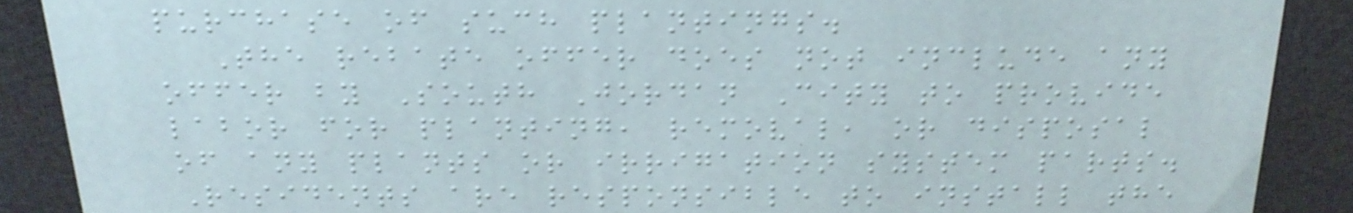purchase of such plantings.
The rebate offer does not include any
offer by South Jordan City to provide
labor for planting, removal, or disposal
of any plants or irrigation system parts.
Residents are responsible to install the
